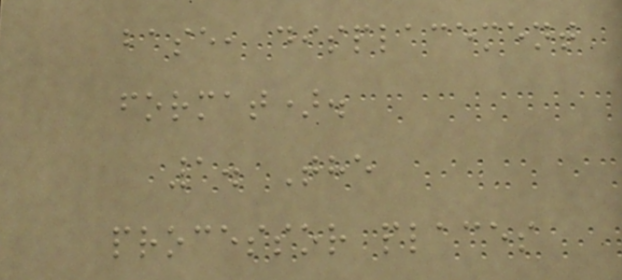base, displacement
format).
1. The
processor places
